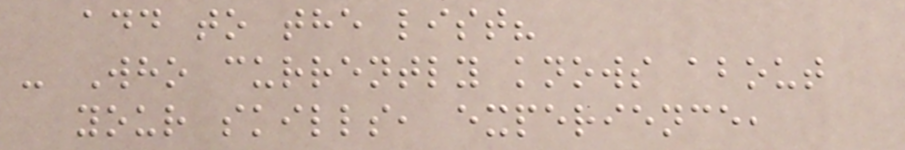add to the list?
- Who currently knows about
your skills, experience,
